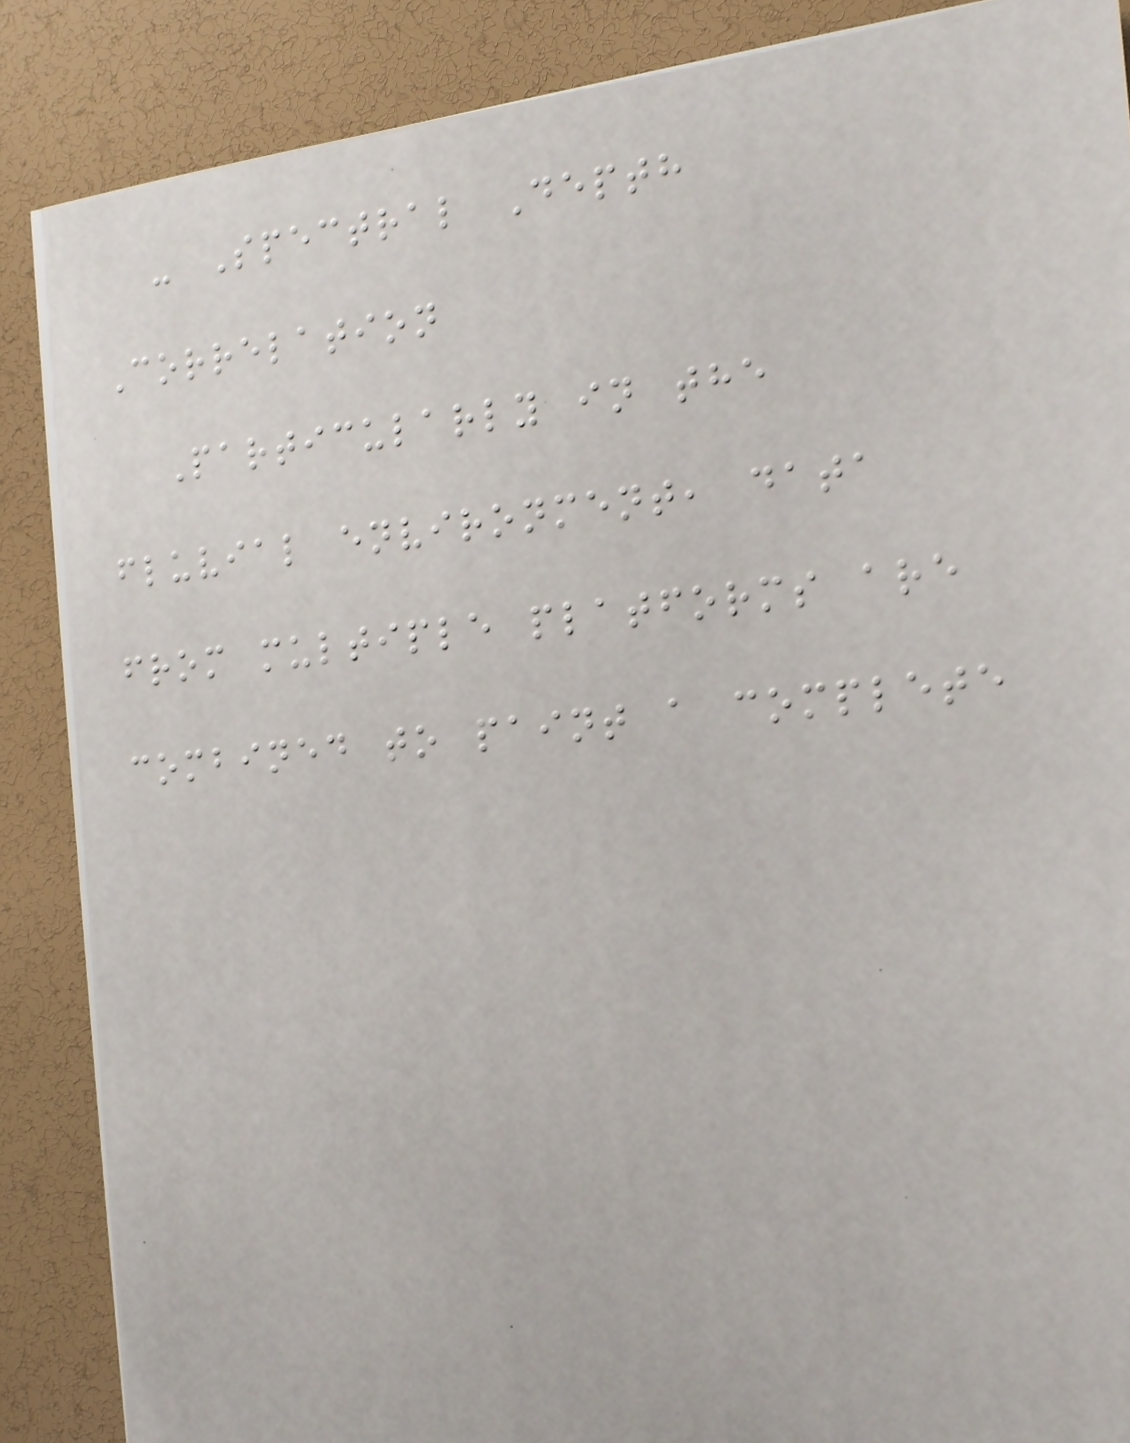- Spectral Depth
Correlation
Particularly in the
fluvial environment, data
from multiple platforms are
combined to paint a complete
